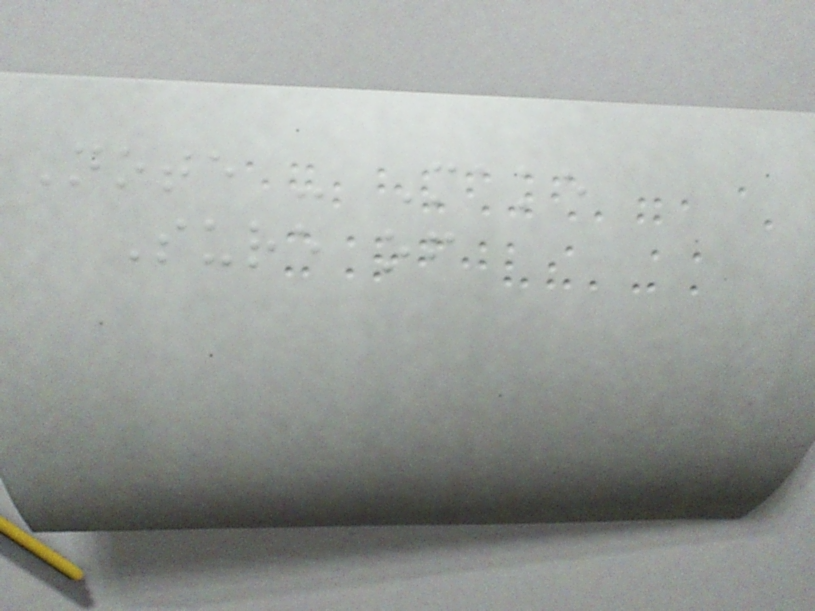Note - Make
Sure of
